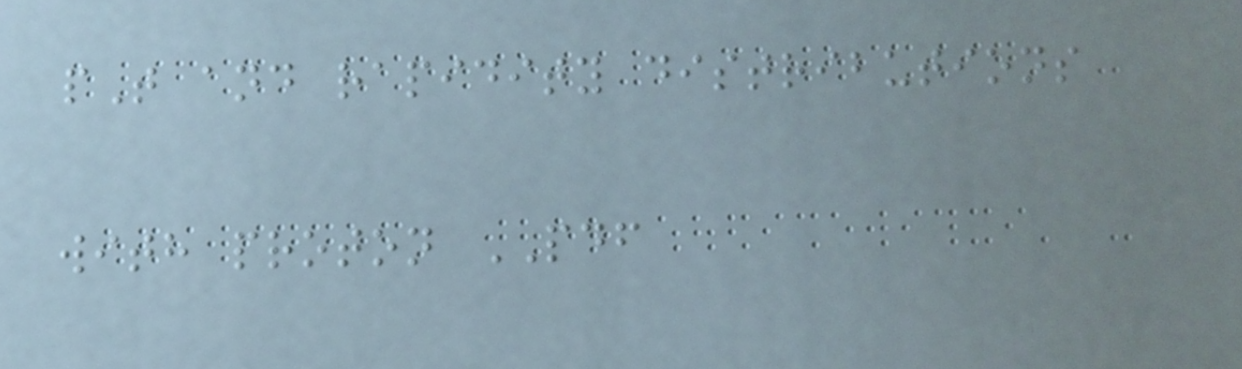pT and rapidity distributions
with proton PDF
